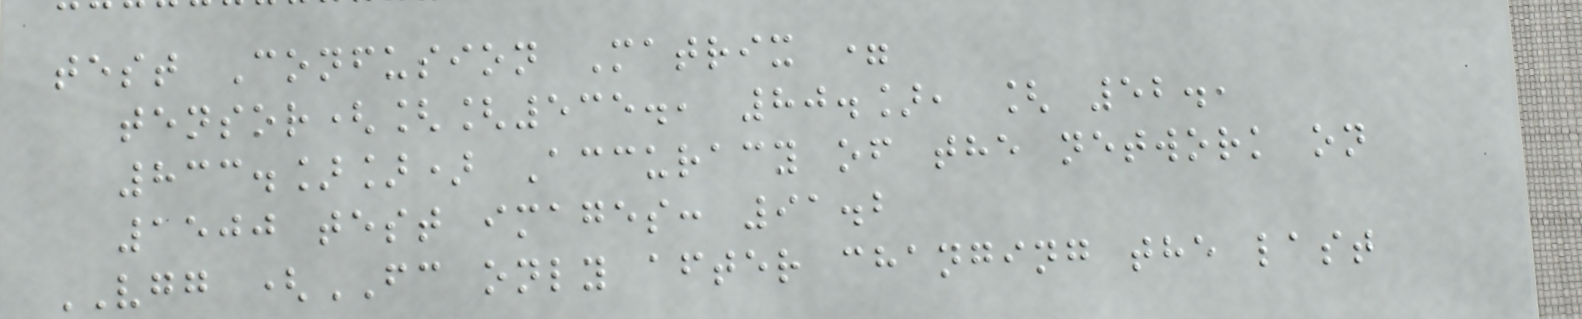test Confusion Matrix =
tensor([[535., 80.], [ 52.,
833.]]) Accuracy of the network on
1500 test images: 91.2
VGG (FC only after changing the last
